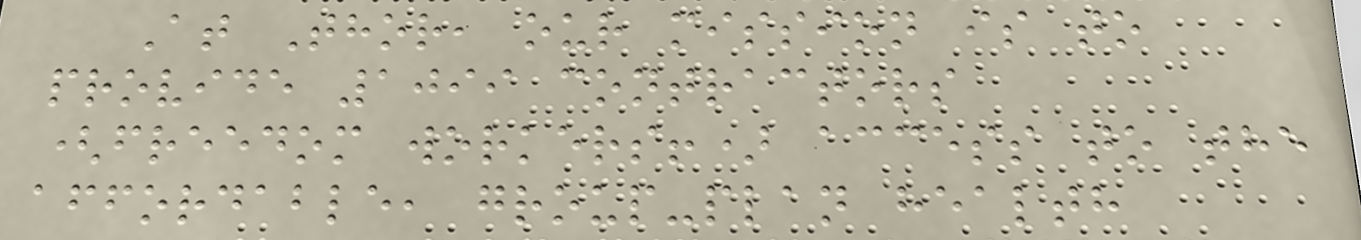At Thor, our mission is to
provide 1099 contractors
(freedom workers!) access to the
affordable, group-plan health
